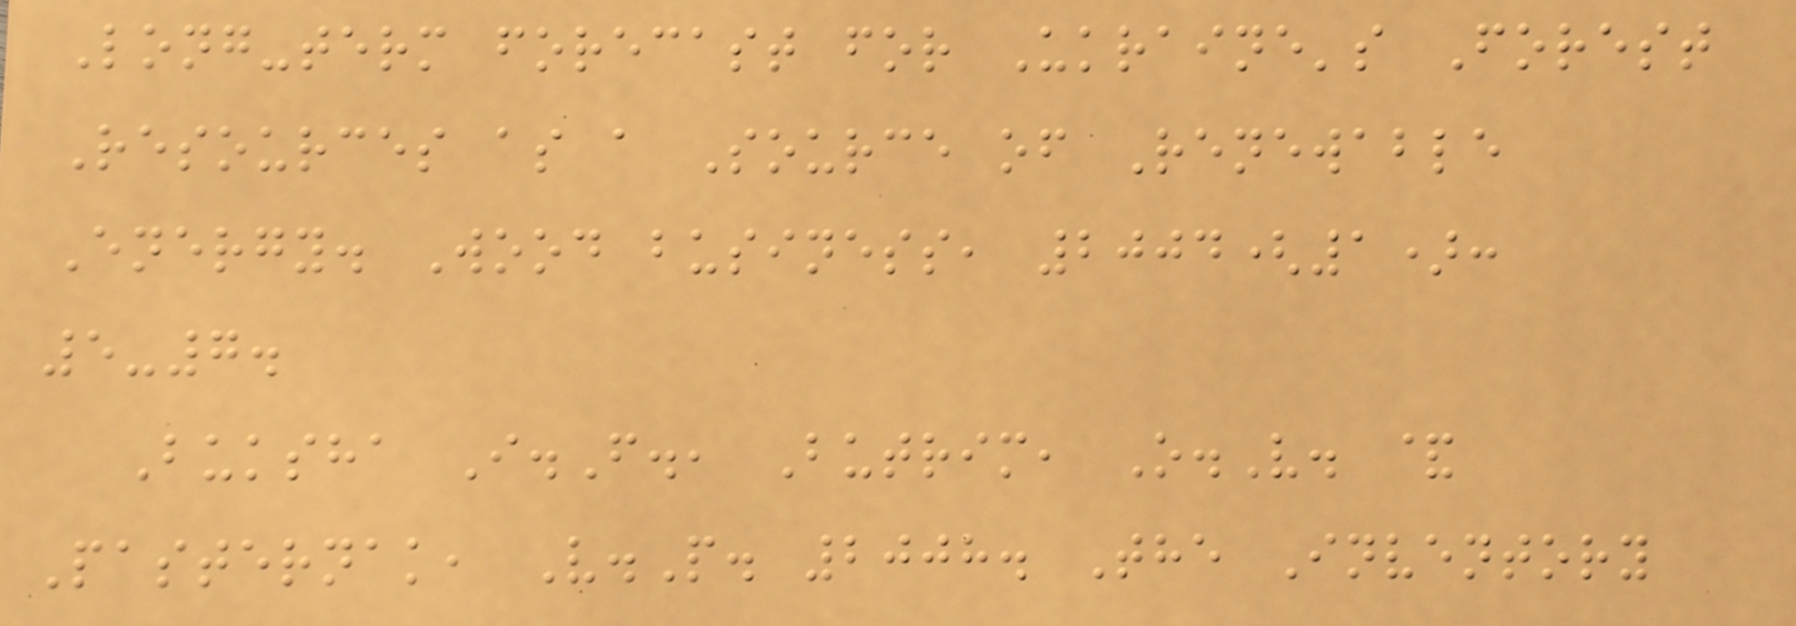Long-term forecast for Ukraine's Forest
Resources as a Source of Renewable
Energy. Wood business, 2004(1):
5-7.
Buksha I.F., Butrim, O.V. &
Pasternak, V.P. 2008. The Inventory
